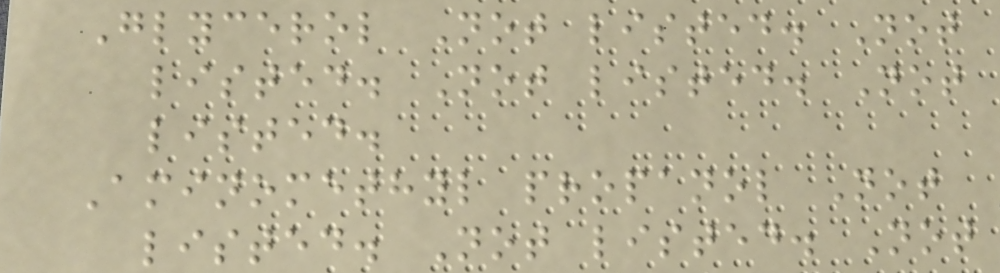Glycerol Not listed. Not
listed. Not listed. Not
listed.
Aminomethyl propanol Not
listed. Not listed. Not
